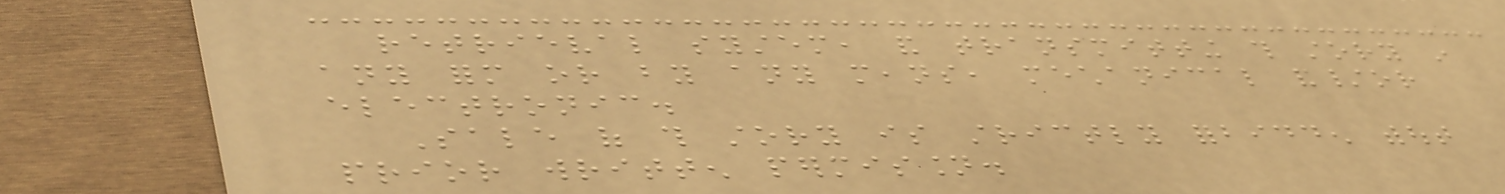retrieval system, and transmitting this story in
any form or by any means, mechanical and/or
electronic.
Sale of this story is strictly forbidden without
prior written permission.
